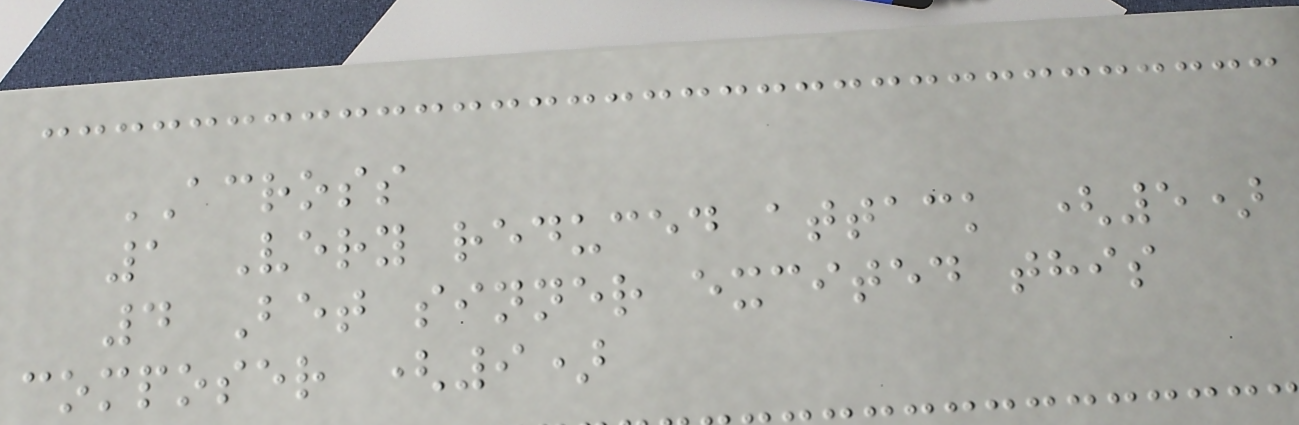ACROSS
1 Very reduced attack (5)
4 Bet sinner excited this
composer (9)
